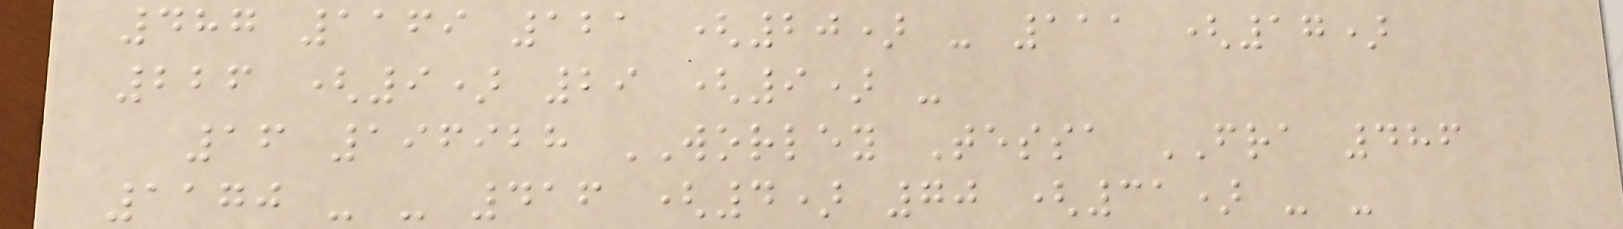487 1169 121 (20) - 111 (17)
226 (9) 29 (9) -
16 196928 WORLEY Tessa FRA 486
1170 - - 416 (4) 70 (31) - -
